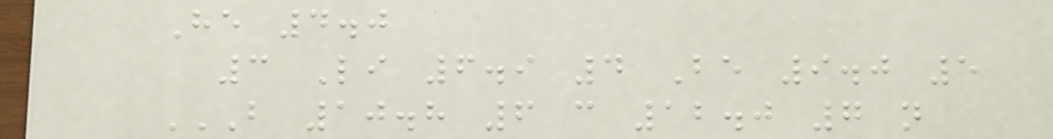He 4.0
3 Li 6.9 4 Be 9.0 5
B 10.8 6 C 12.0 7 N
